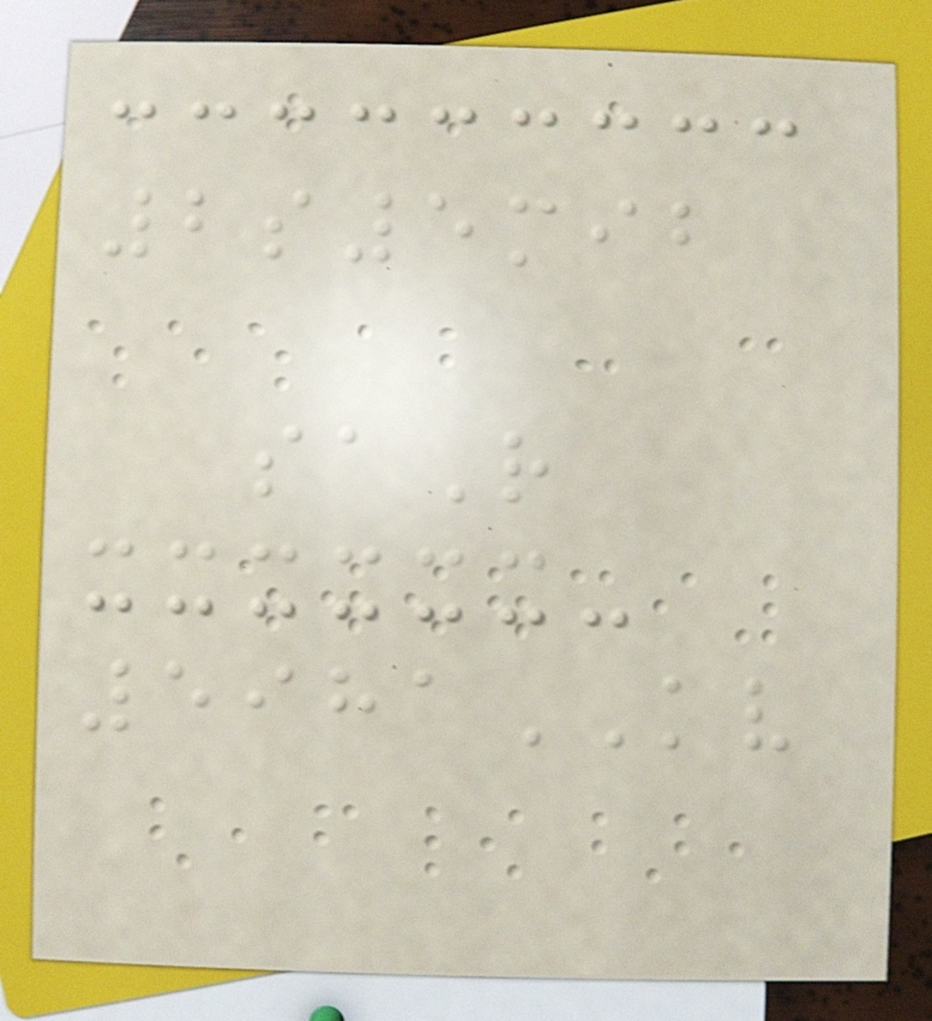2s5mib
saR
5981KV
